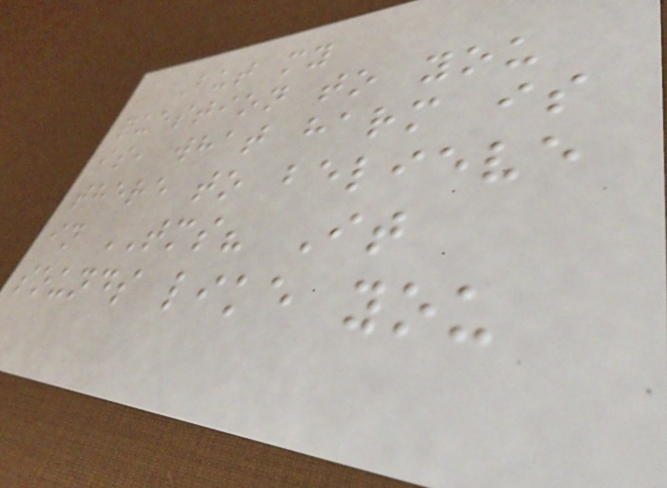But my
question to you
is, what harm is
there to believe
in TMS? It
sounds like you
